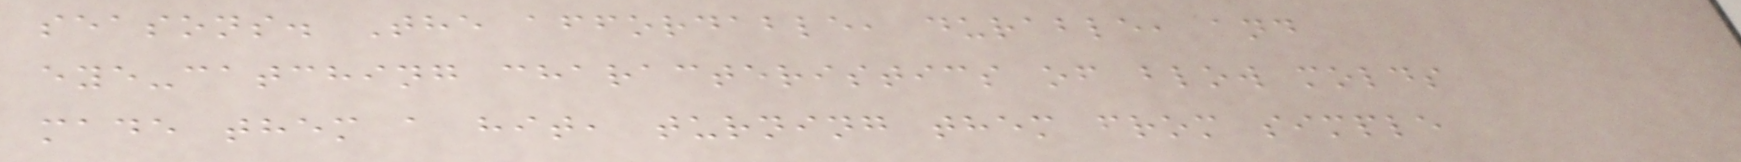seasons. The affordable, durable, and
eye-catching characteristics of blow molds
made them a hit, turning them from simple
